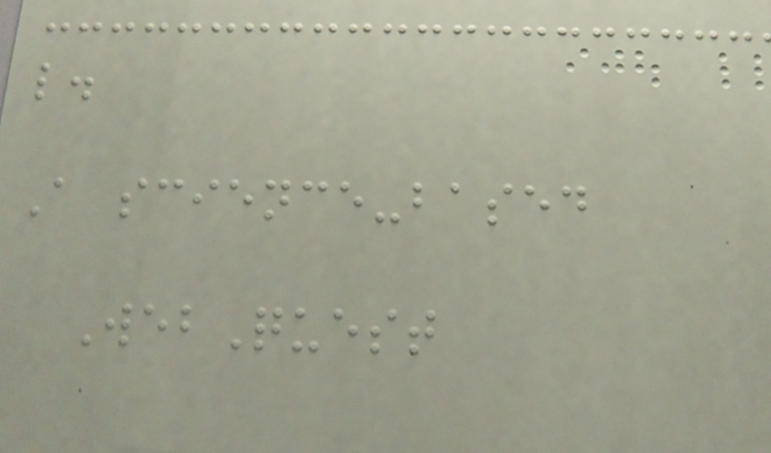l.
A science-based
WebQuest
